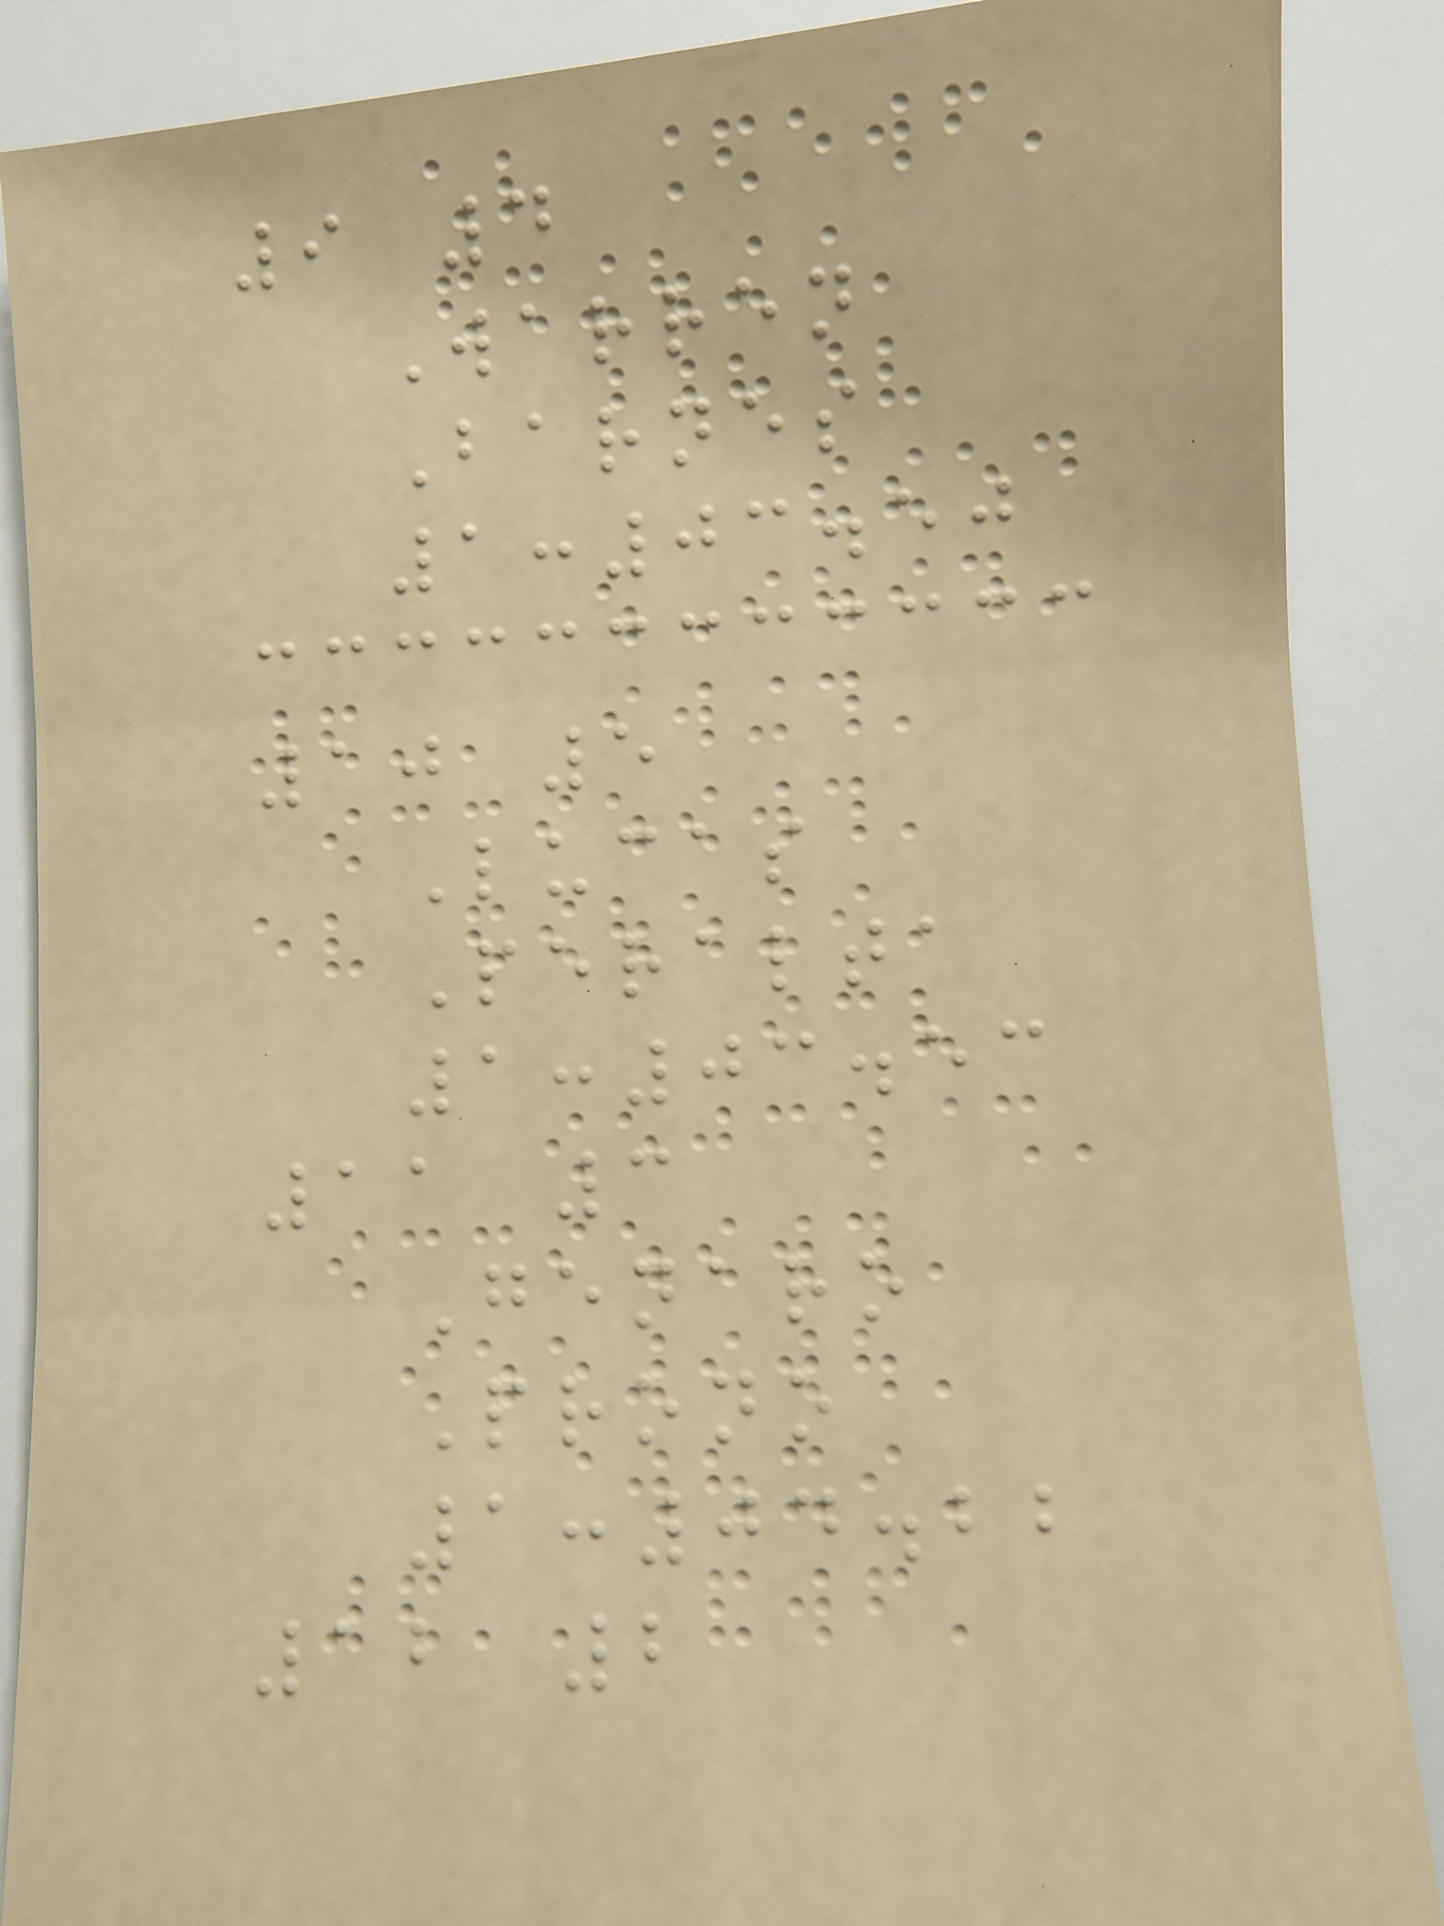9 4
Warren
Barnes
1:03.50
10 5
Lucas
Peralta
1:03.53
11 3
Genaro
Prono
1:04.22
12 2
